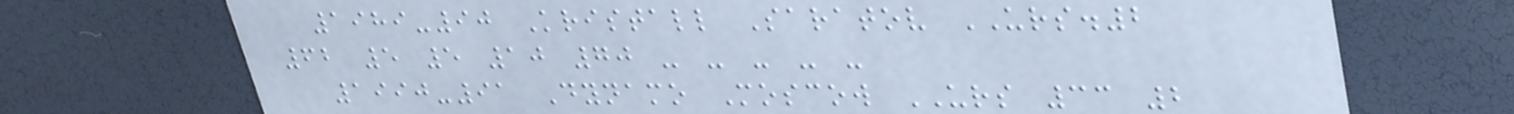1989-90 Kristall Saratov URS.2
62 5 5 10 70 - - - - -
1990-91 Dynamo Moscow URS 33 2
